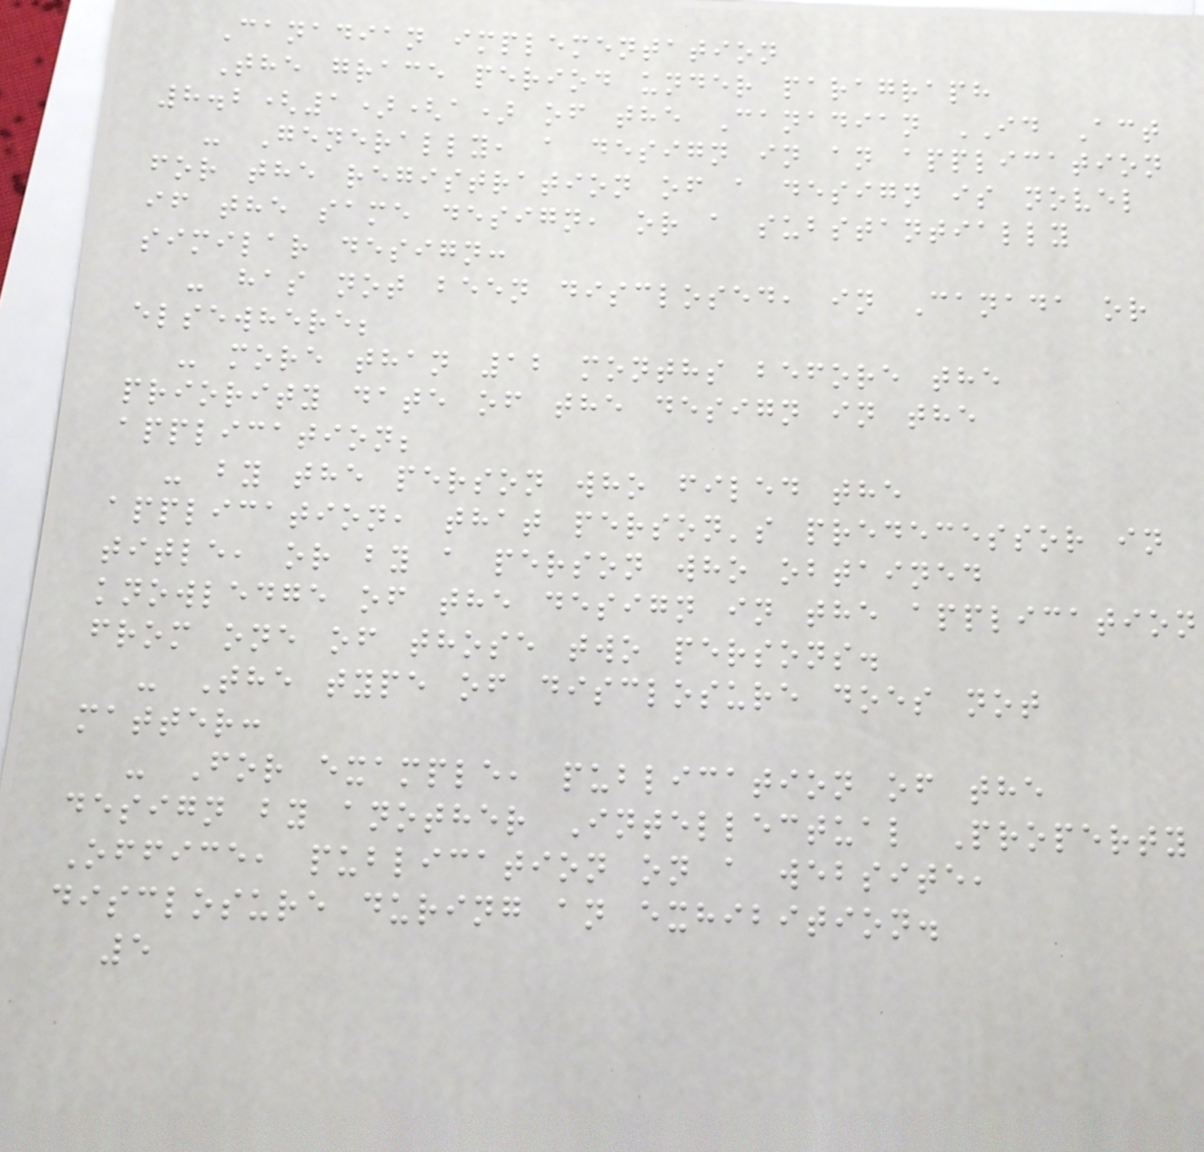Canadian implementation
The grace period under paragraph
8.2(1)(a) of the Canadian ID Act
- Generally, a design in an application
for the registration of a design is novel
if the same design, or a substantially
similar design:
- has not been disclosed, in Canada or
elsewhere;
- more than 12 months before the
priority date of the design in the
application;
- by the person who filed the
application, that person's predecessor in
title, or by a person who obtained
knowledge of the design in the application
from one of those two persons.
- The type of disclosure does not
matter:
- For example, publication of the
design by another Intellectual Property
Office, publication on a website,
disclosure during an exhibition.
5
